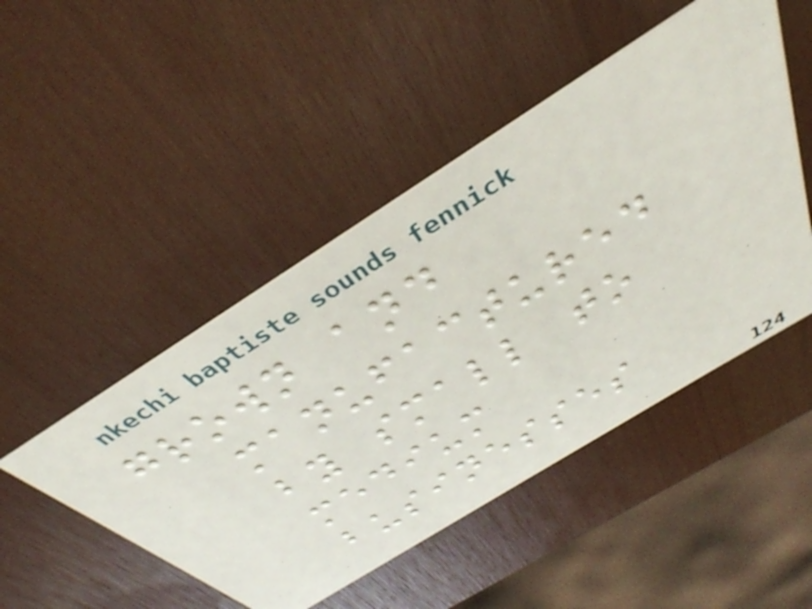grown and
manufactured
by small to
medium
businesses
